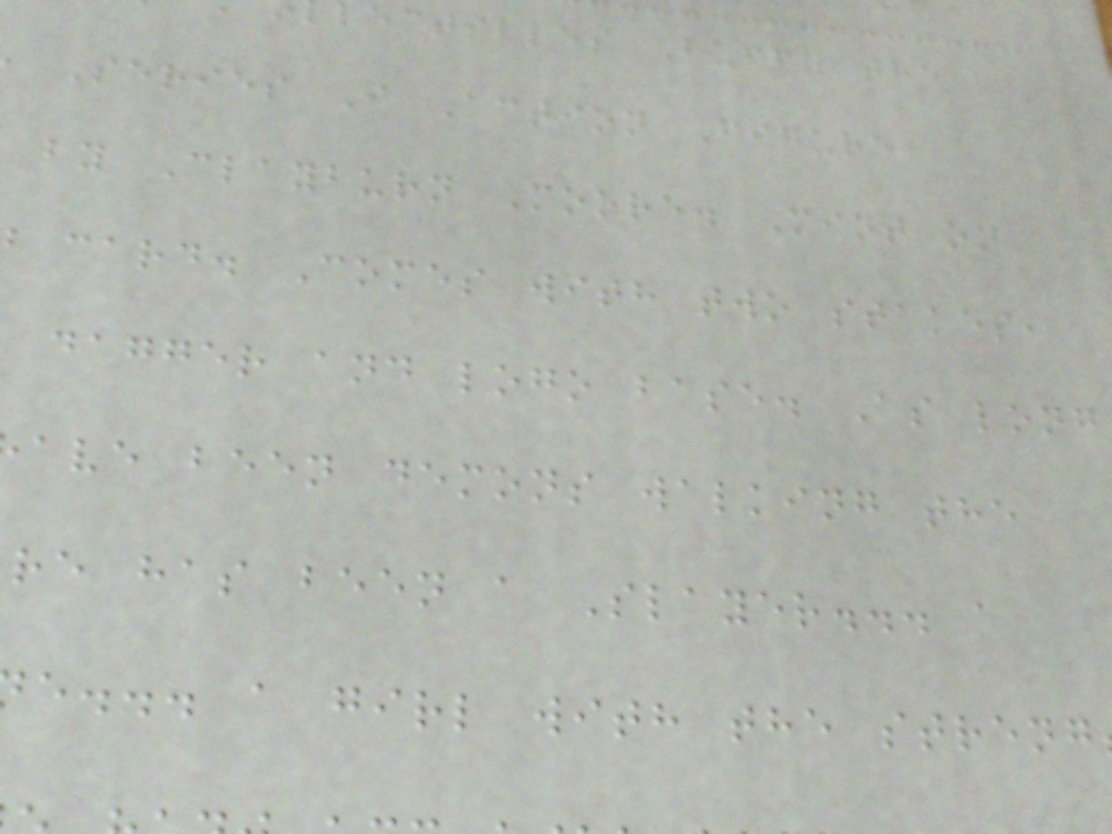lectibles Buffy the
Series I Action Figure
by Clayburn Moore. Mint on
card. Comes with two stakes,
dagger and logo base. As long
ave been demons walking the
re has been a Slayer... a
e... a girl with the streng
